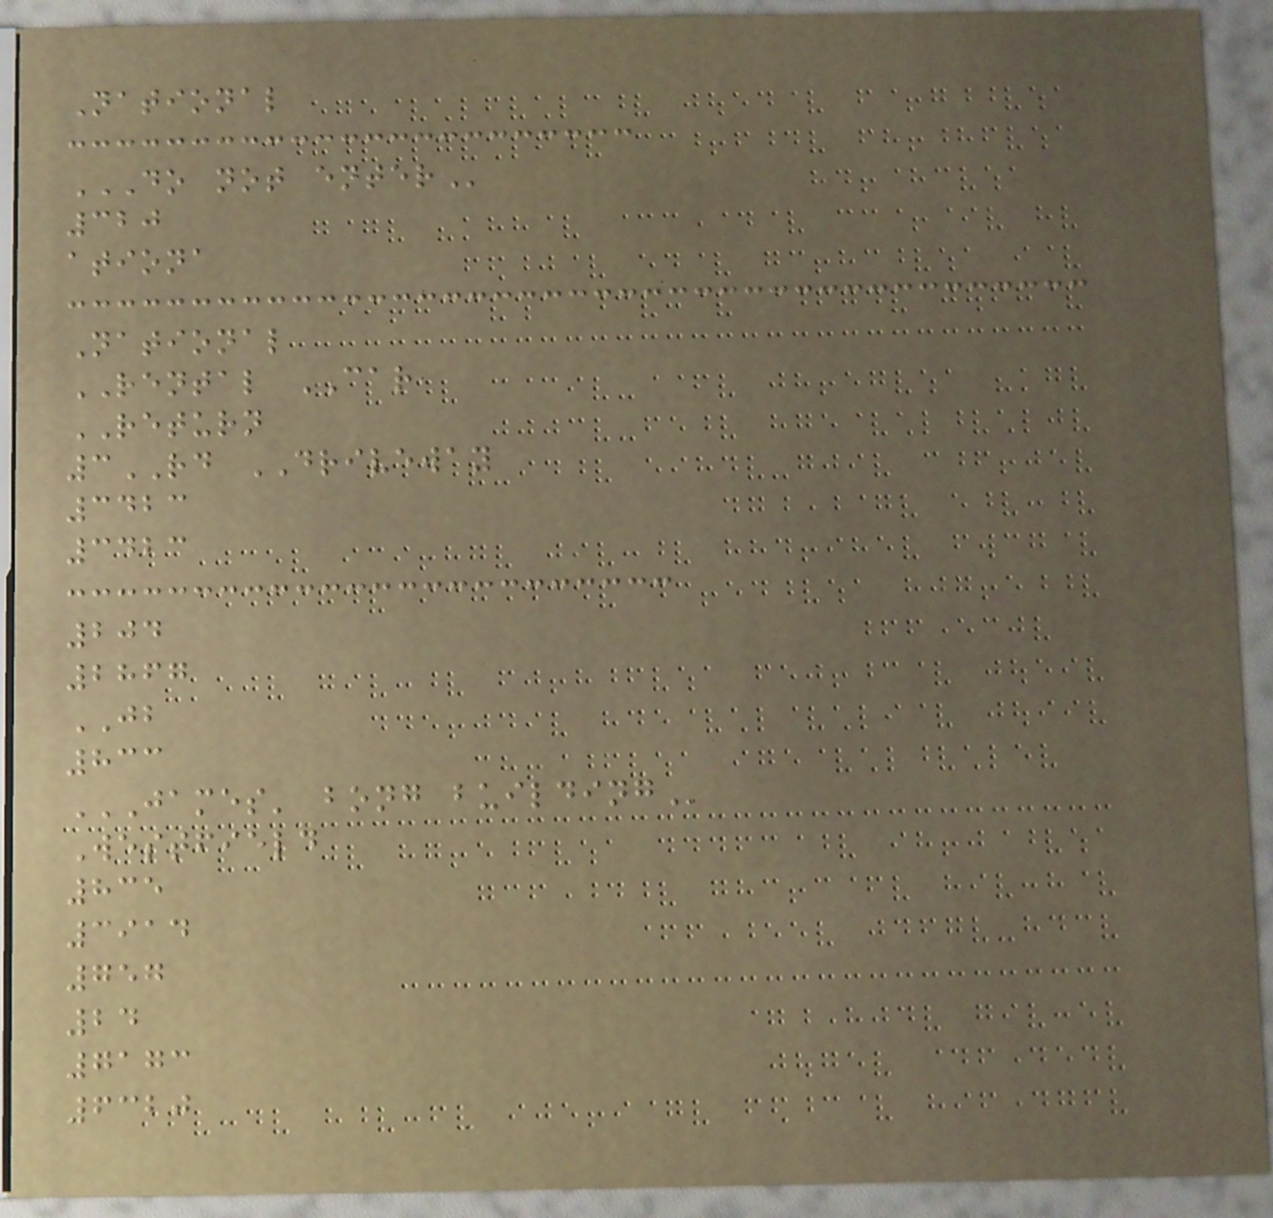National
DO NOT ENTER
320
ationa
National
RENTAL CAR
RETURN
3RD DRIVEWAY
3423
3423
204
2867
JB
833
JAMES' BONG BUILDING
Westfield
835
3914
757
24
7173
6320
